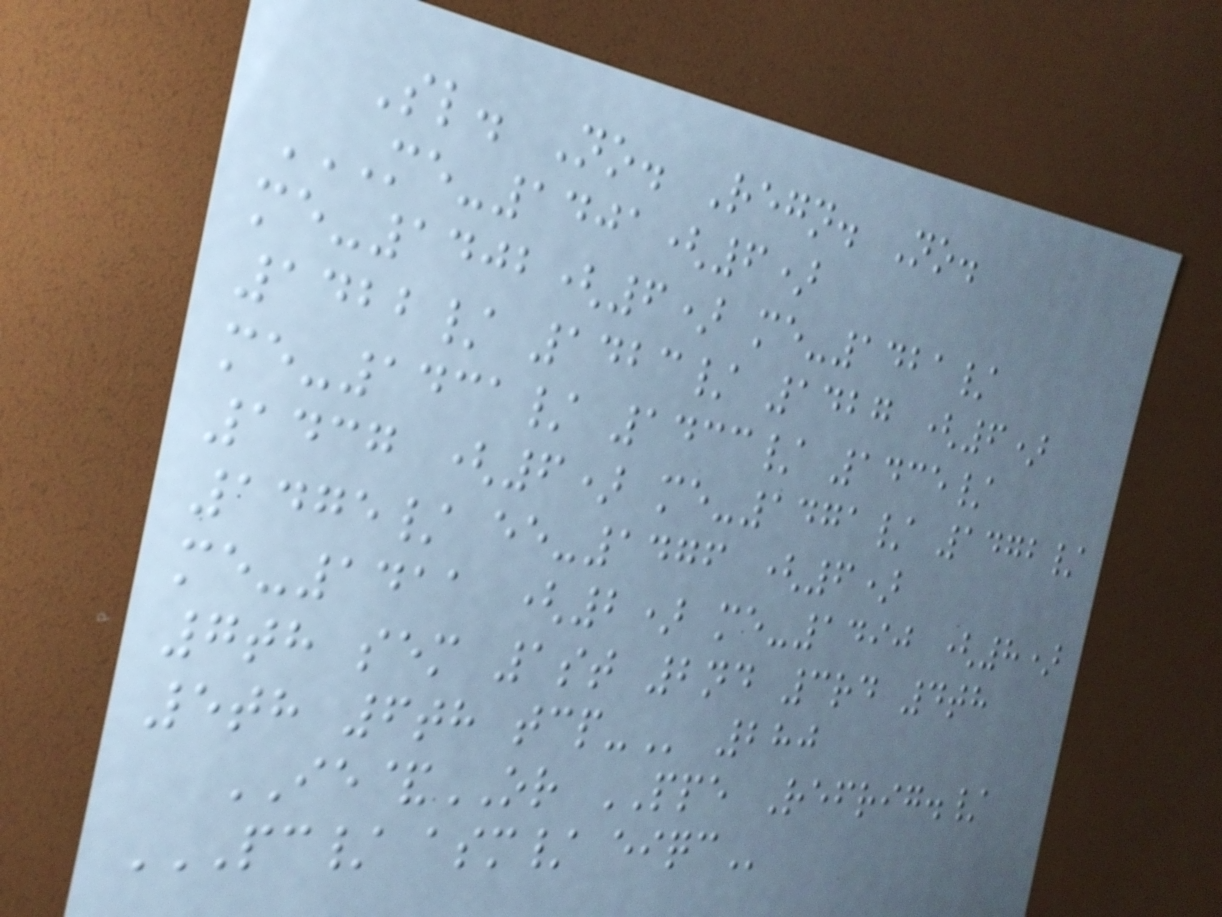Sl. No. Regn. No.
ME-1401(6)
ME-1402(6) ME-1421/
1422/ 1423/ 1427 (6)
ME-1431/ 1433/ 1435/
1437 (6) ME-1471/ 1472/
1475/ EE-1476 (6)
ME-1411 (2) ME-1490 (8)
7TH SEM 1ST 2ND 3RD 4TH
5TH 6TH TCP- 280
IE&OR PPE Refrig./
PC/ ASM/ EIQC
